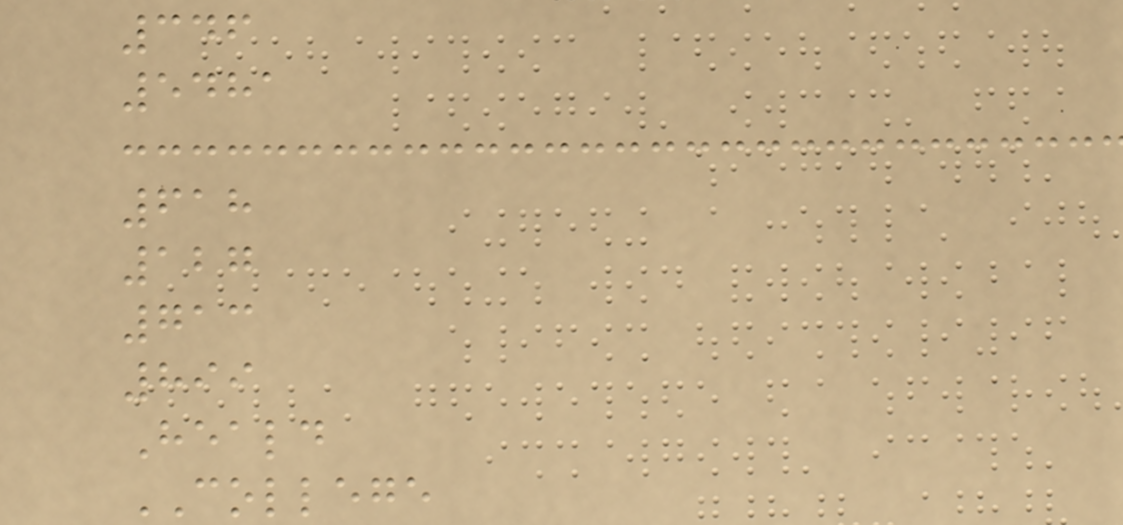346
5481
618
127
713
899
Heald
COLLEGE
